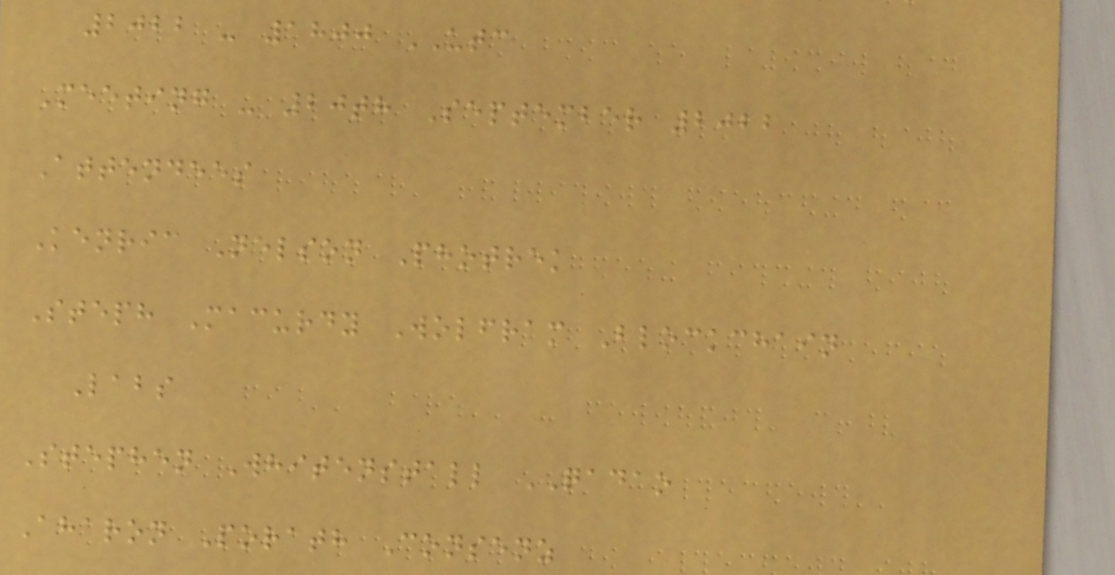2022 - 1800 UTC
Meeting - 20th September 2022
Attendees
Kenric Nelson Photrek
Steph Macurdy Wolfram Blockchain
Labs
Stephen Whitenstall QADAO
Aharon Porath Consenz
